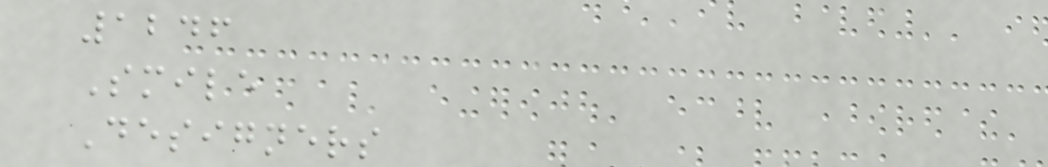1246
Smile
Designers
